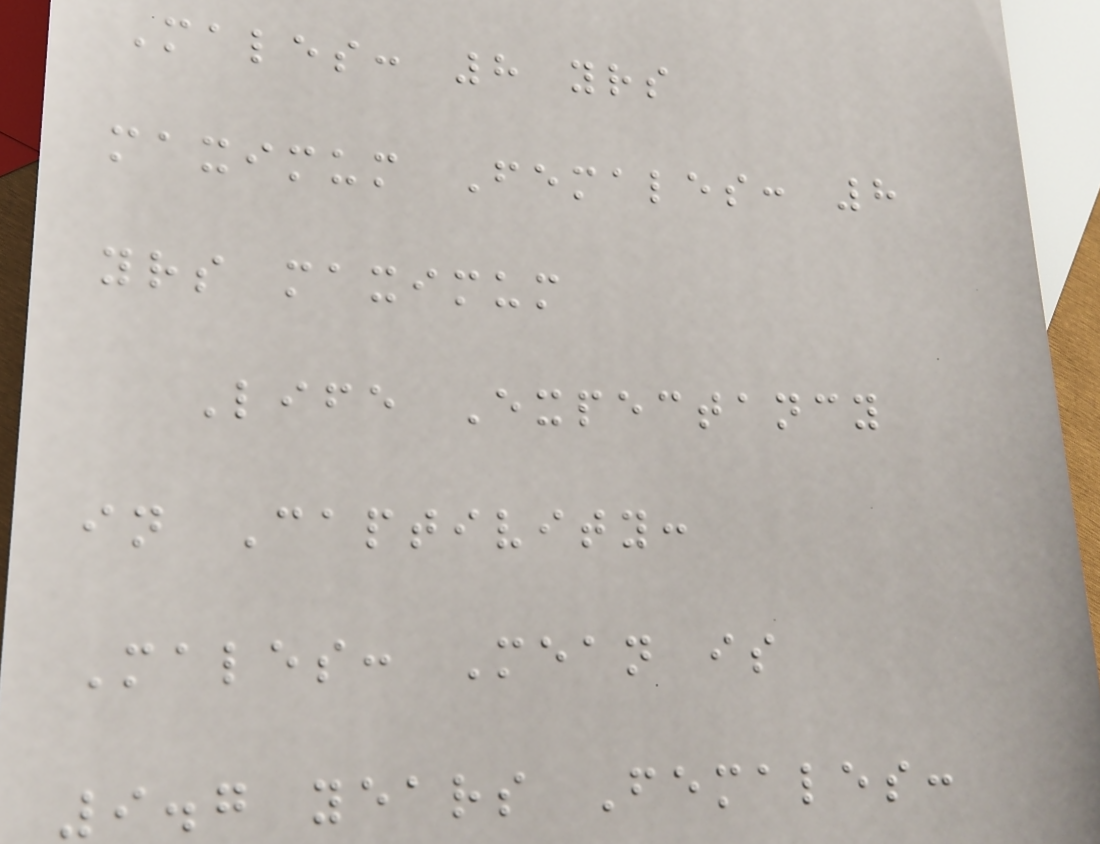Males: 8 yrs
maximum Females: 8
yrs maximum
Life Expectancy
in Captivity:
Males: Mean is
9.7 years Females:
